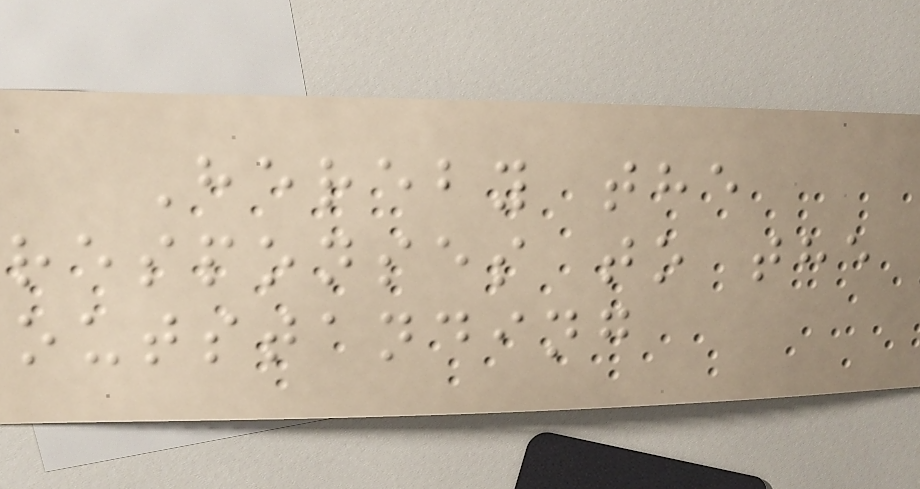Hereby the
responses to the
outstanding
